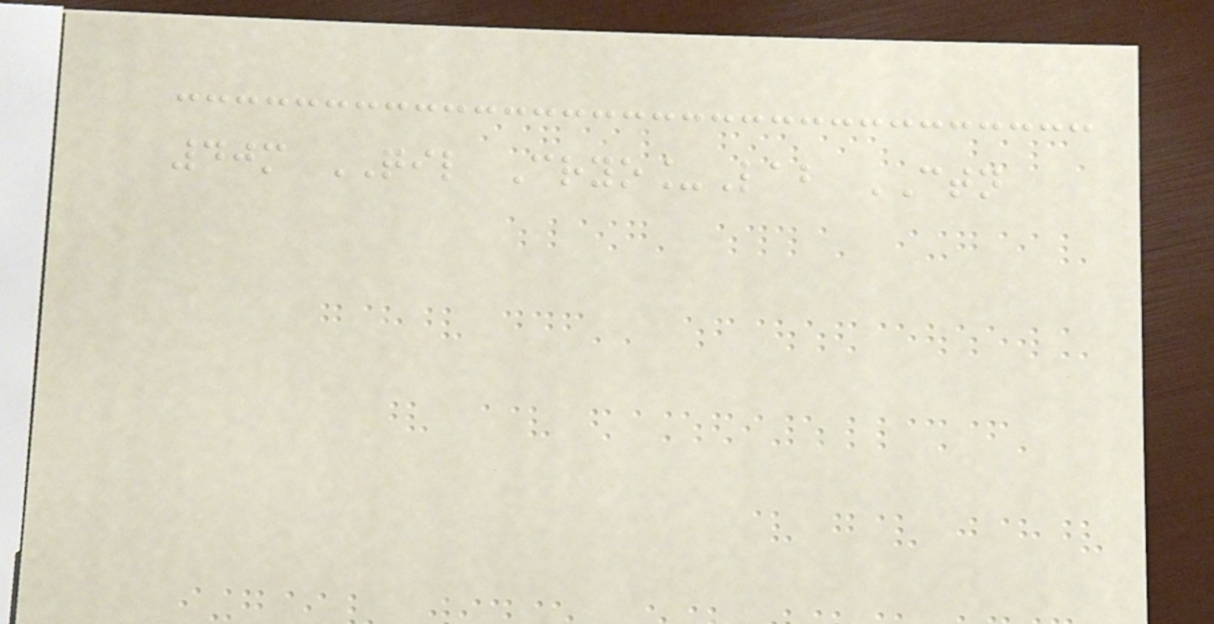40m QIL Cryo_Lab CTN
